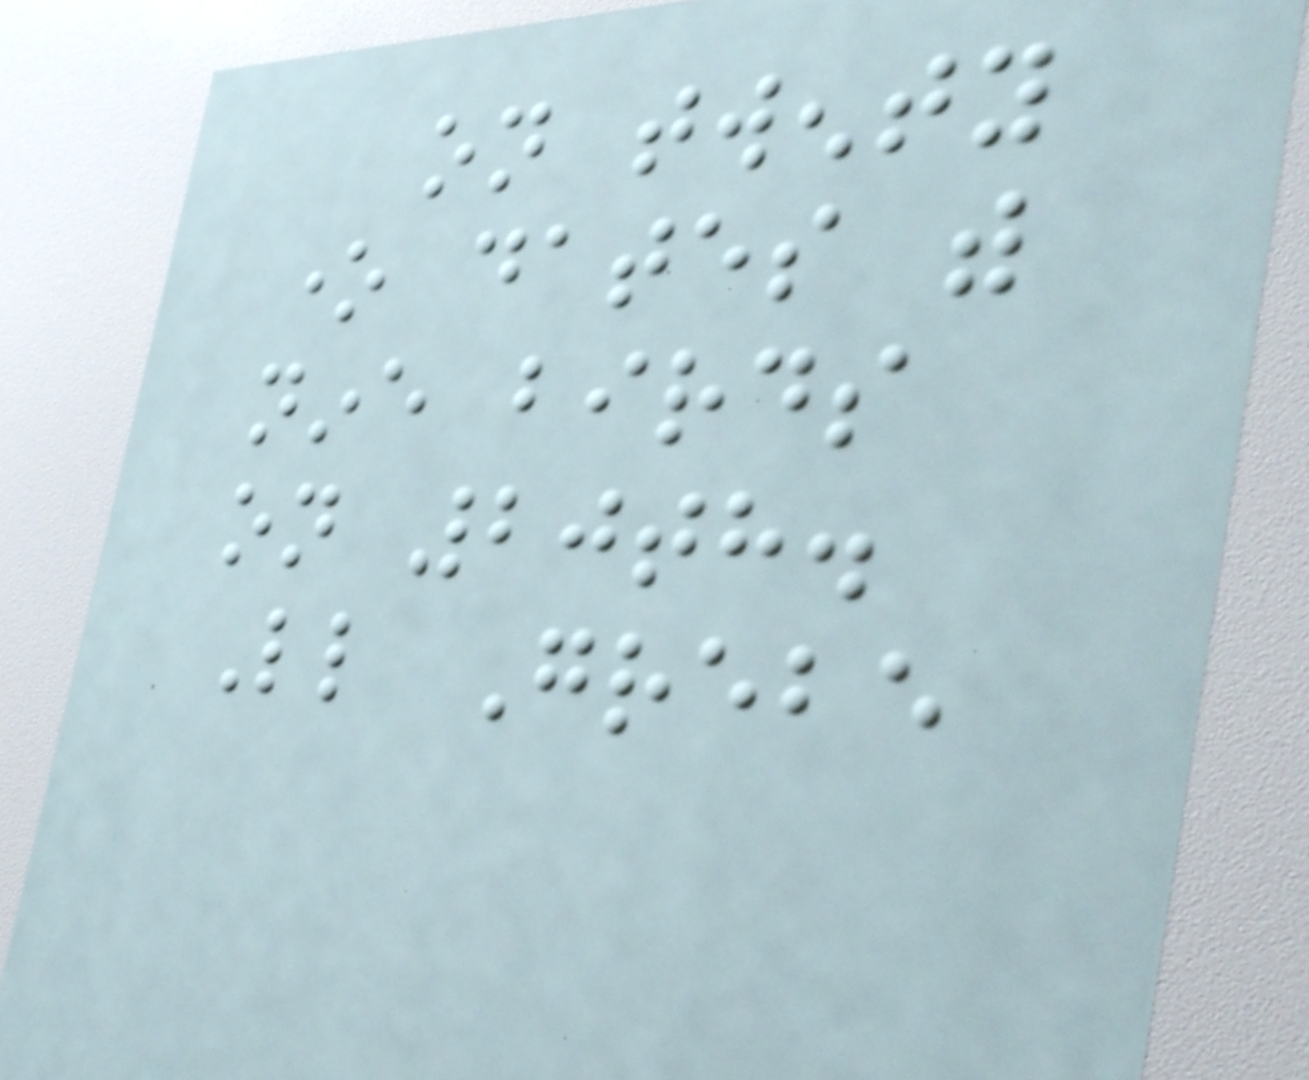on twenty
one dates with
nine birds
on 20th.
Little Grebe
